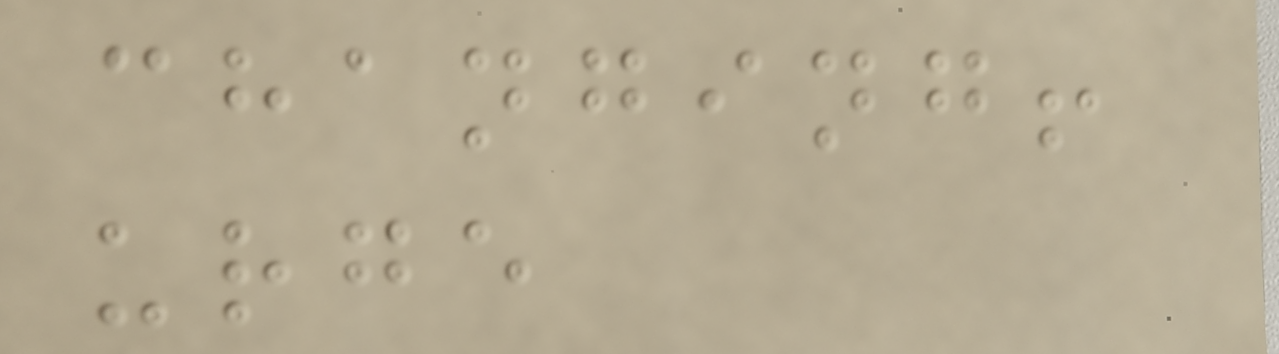changing!
urge
